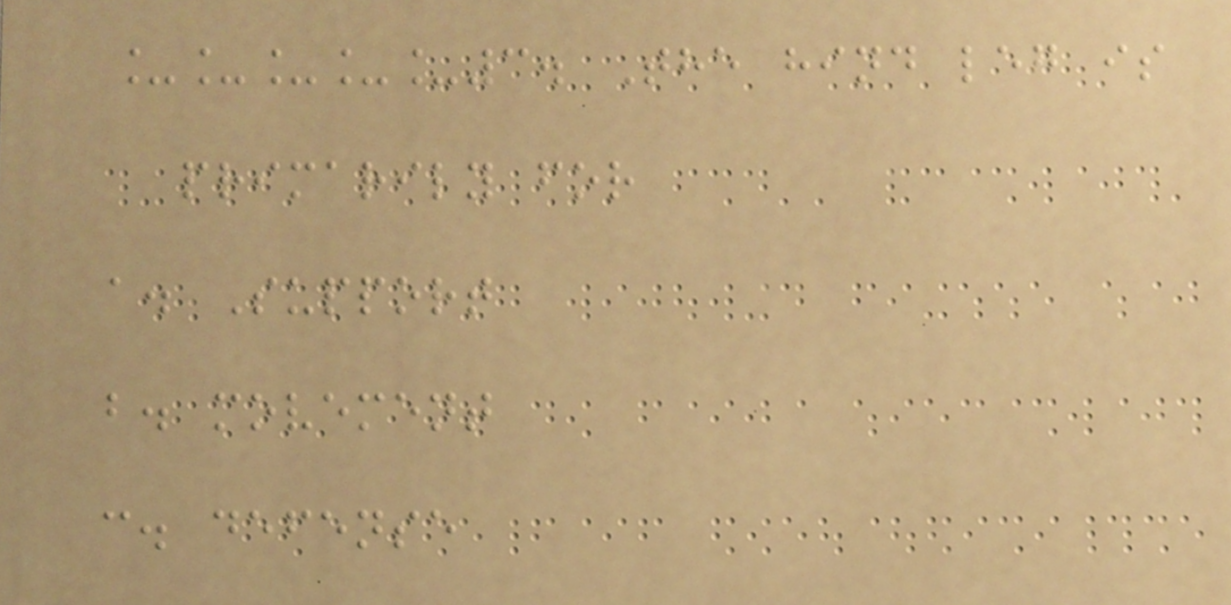_____3. The hind leg is
primarily for
a. Support
b. movement
c. defense
